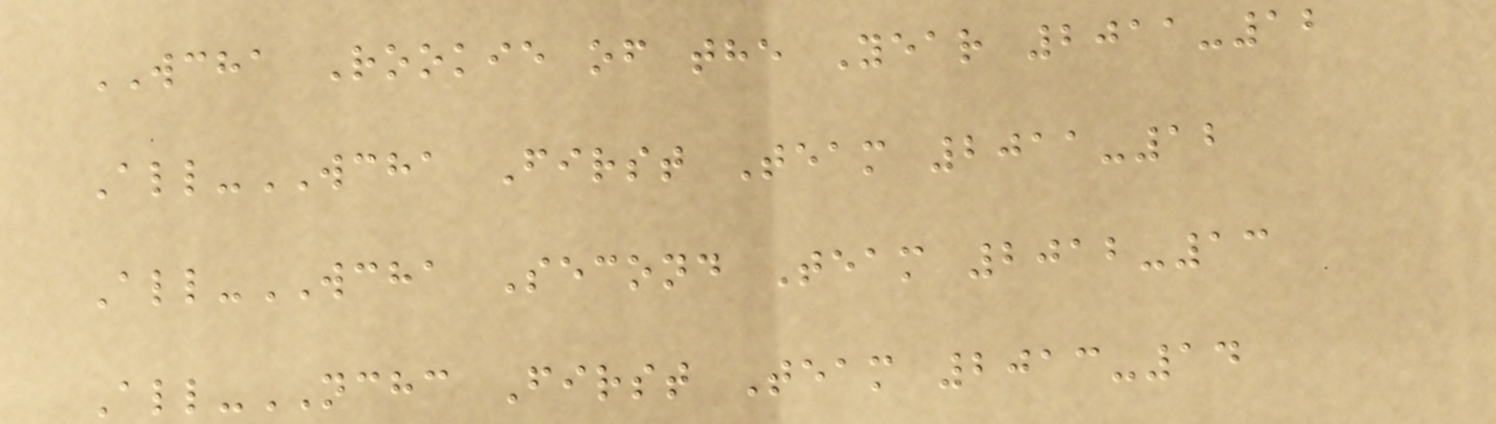WCHA Rookie of the Year 2011-12
All-WCHA First Team 2011-12
All-WCHA Second Team 2012-13
All-NCHC First Team 2013-14
